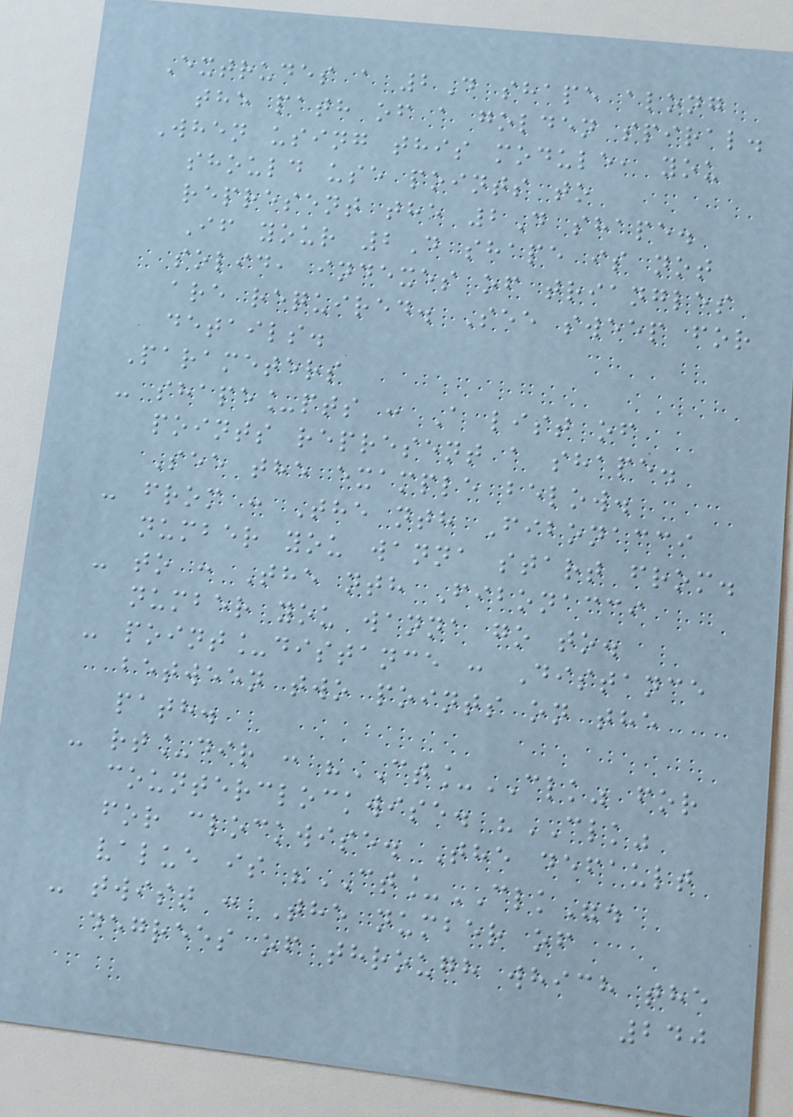Extrudes a 2D shape along
the path of a golden spiral.
When using this module, you
should use points to
represent the 2D shape.
If your 2D shape is not
solid, indexes of triangles
are required. See sweep for
details.
Parameters
- shape_pts : A list of
points represent a shape.
See the example below.
- from : The nth Fibonacci
number you wanna start from.
- to : The nth Fibonacci
number you wanna go to.
- point_distance : Distance
between two points on the
path.
- rt_dir : "CT_CLK" for
counterclockwise. "CLK"
for clockwise. The default
value is "CT_CLK".
- twist : The number of
degrees of through which the
240
